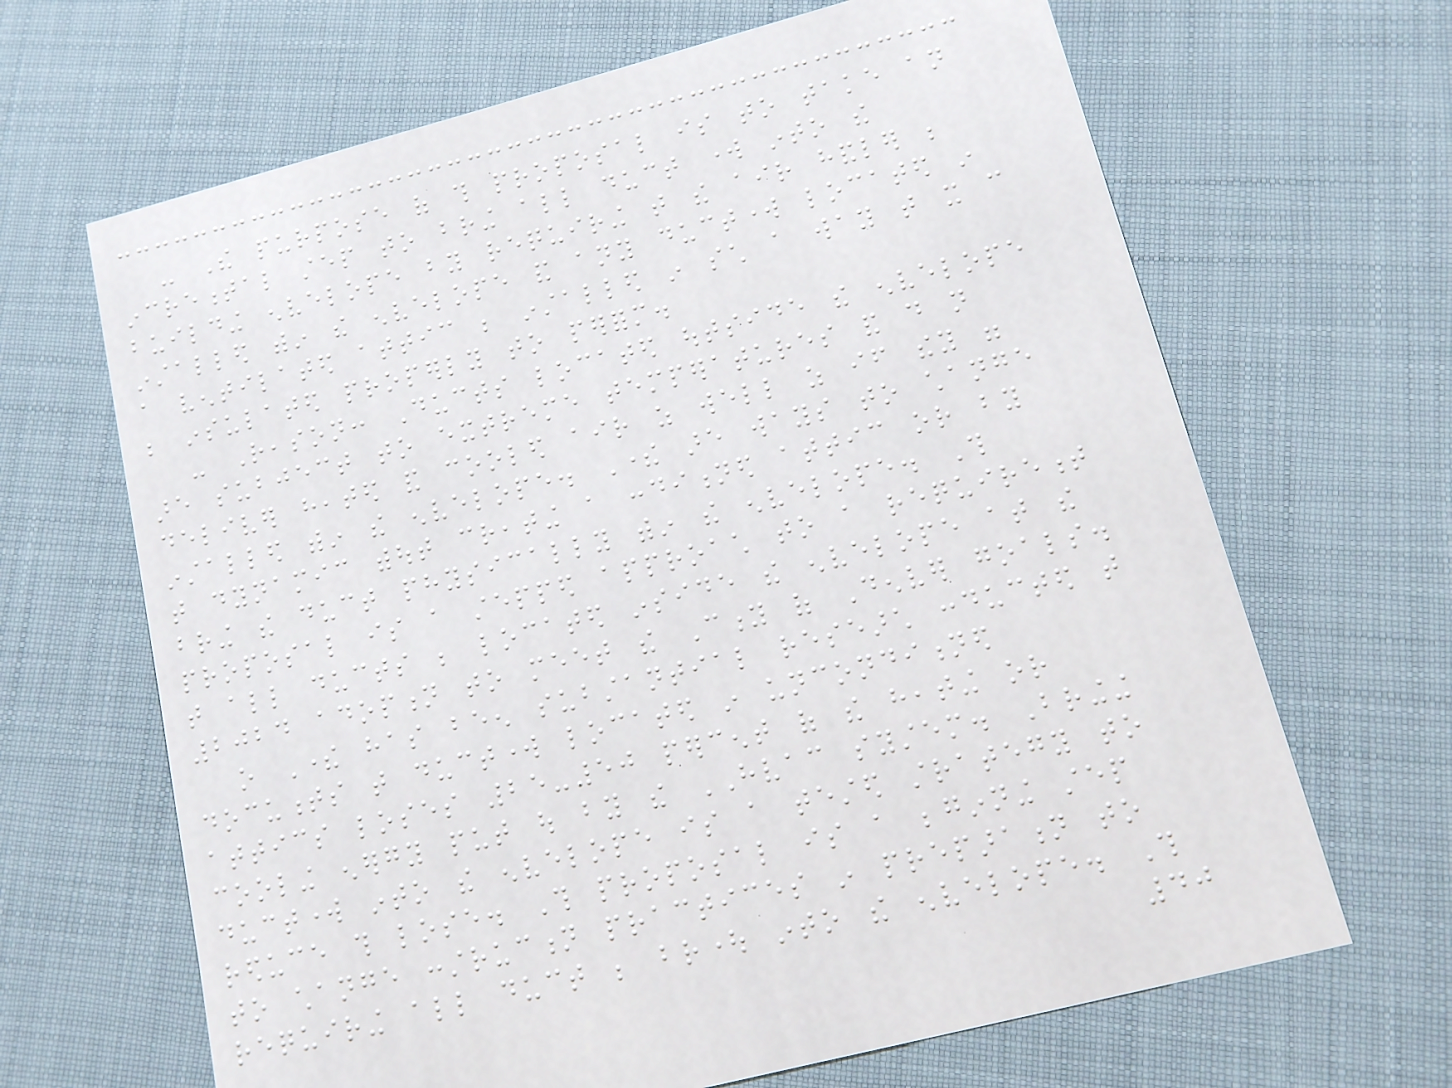- The purpose of this proposal is to take an
incremental step to bring all duct work into the
building envelope by requiring that the air handler be
installed within the envelope and any ductwork located in
a ventilated attic be installed in such a way that it can
be insulated properly to perform.
- Reason: Ducts located outside the envelope
are subject to extreme temperatures and do not
deliver heated and cooled air as well as if they were
installed within the envelope. There are ways to change
that dynamic without creating a conditioned attic or by
bring the duct physically within the envelope. This
proposal is a stepped approach to a requirement
that all ducts be located inside the envelope at the
2024 adoption to meet the City of Denver goals.
o There has been substantial research conducted that
documents that ductwork located in unconditioned
attics loses 25-50 percent of the heating or
cooling energy put out by the HVAC system. Bringing
ductwork into the envelope is a tested strategy to
reduce this lose. This proposal is a beginning step
to change construction practices in preparation to
requiring all duct be brought into the envelope. This
40
